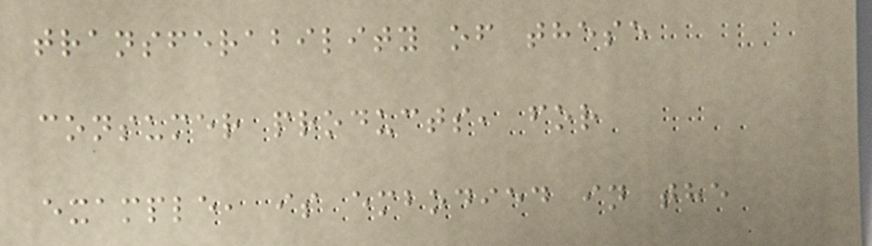transferability of these
consumer products, for
example, is embodied in the
